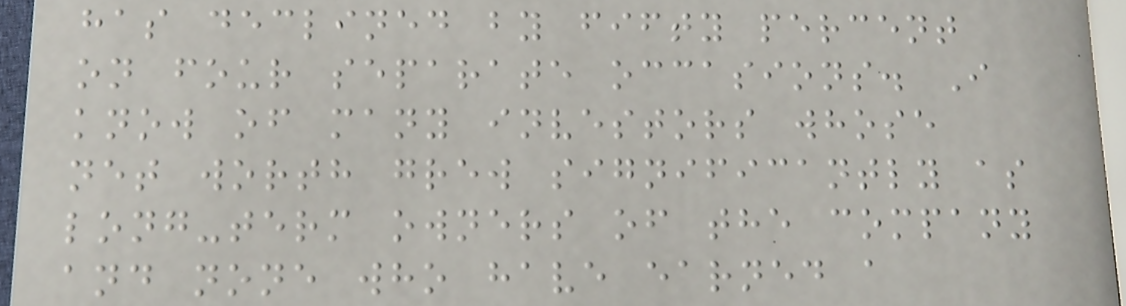has declined by fifty percent
on four separate occasions. I
know of many investors whose
net worth grew significantly as
long-term owners of the company
and none who have earned a
